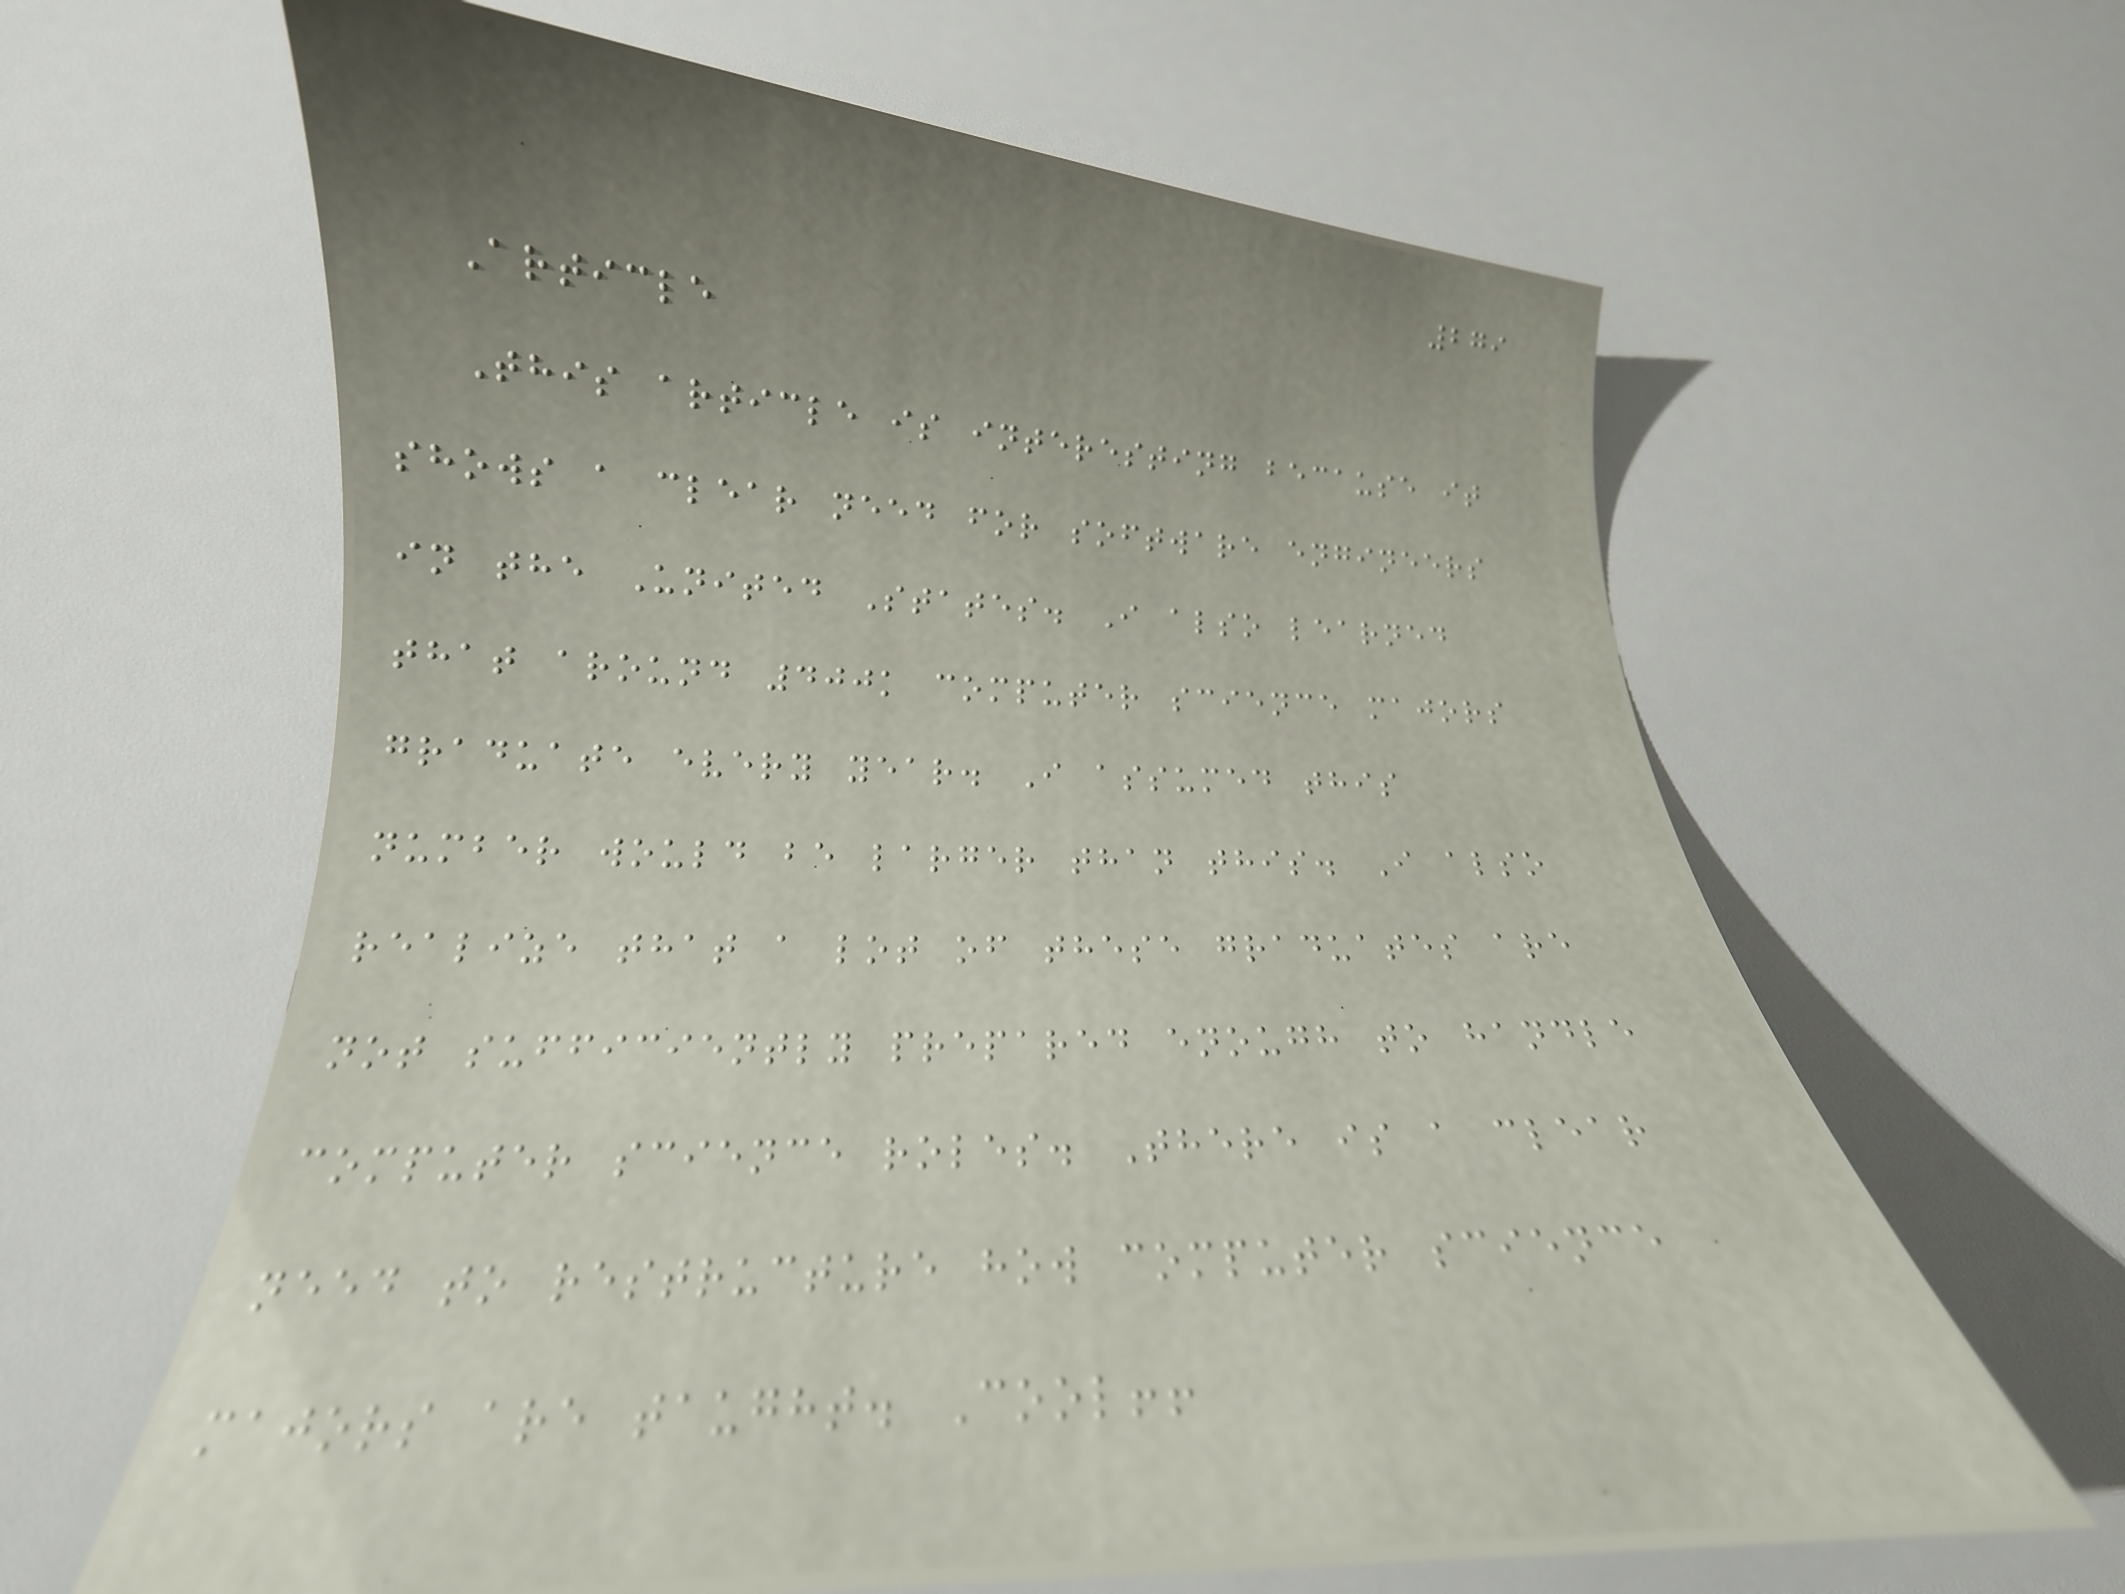279
Article
This article is interesting because it
shows a clear need for software engineers
in the United States. I also learned
that around 400k computer science majors
graduate every year. I assumed this
number would be larger than this. I also
realize that a lot of these graduates are
not sufficiently prepared enough to handle
computer science roles. There is a clear
need to restructure how computer science
majors are taught. Cool!!
